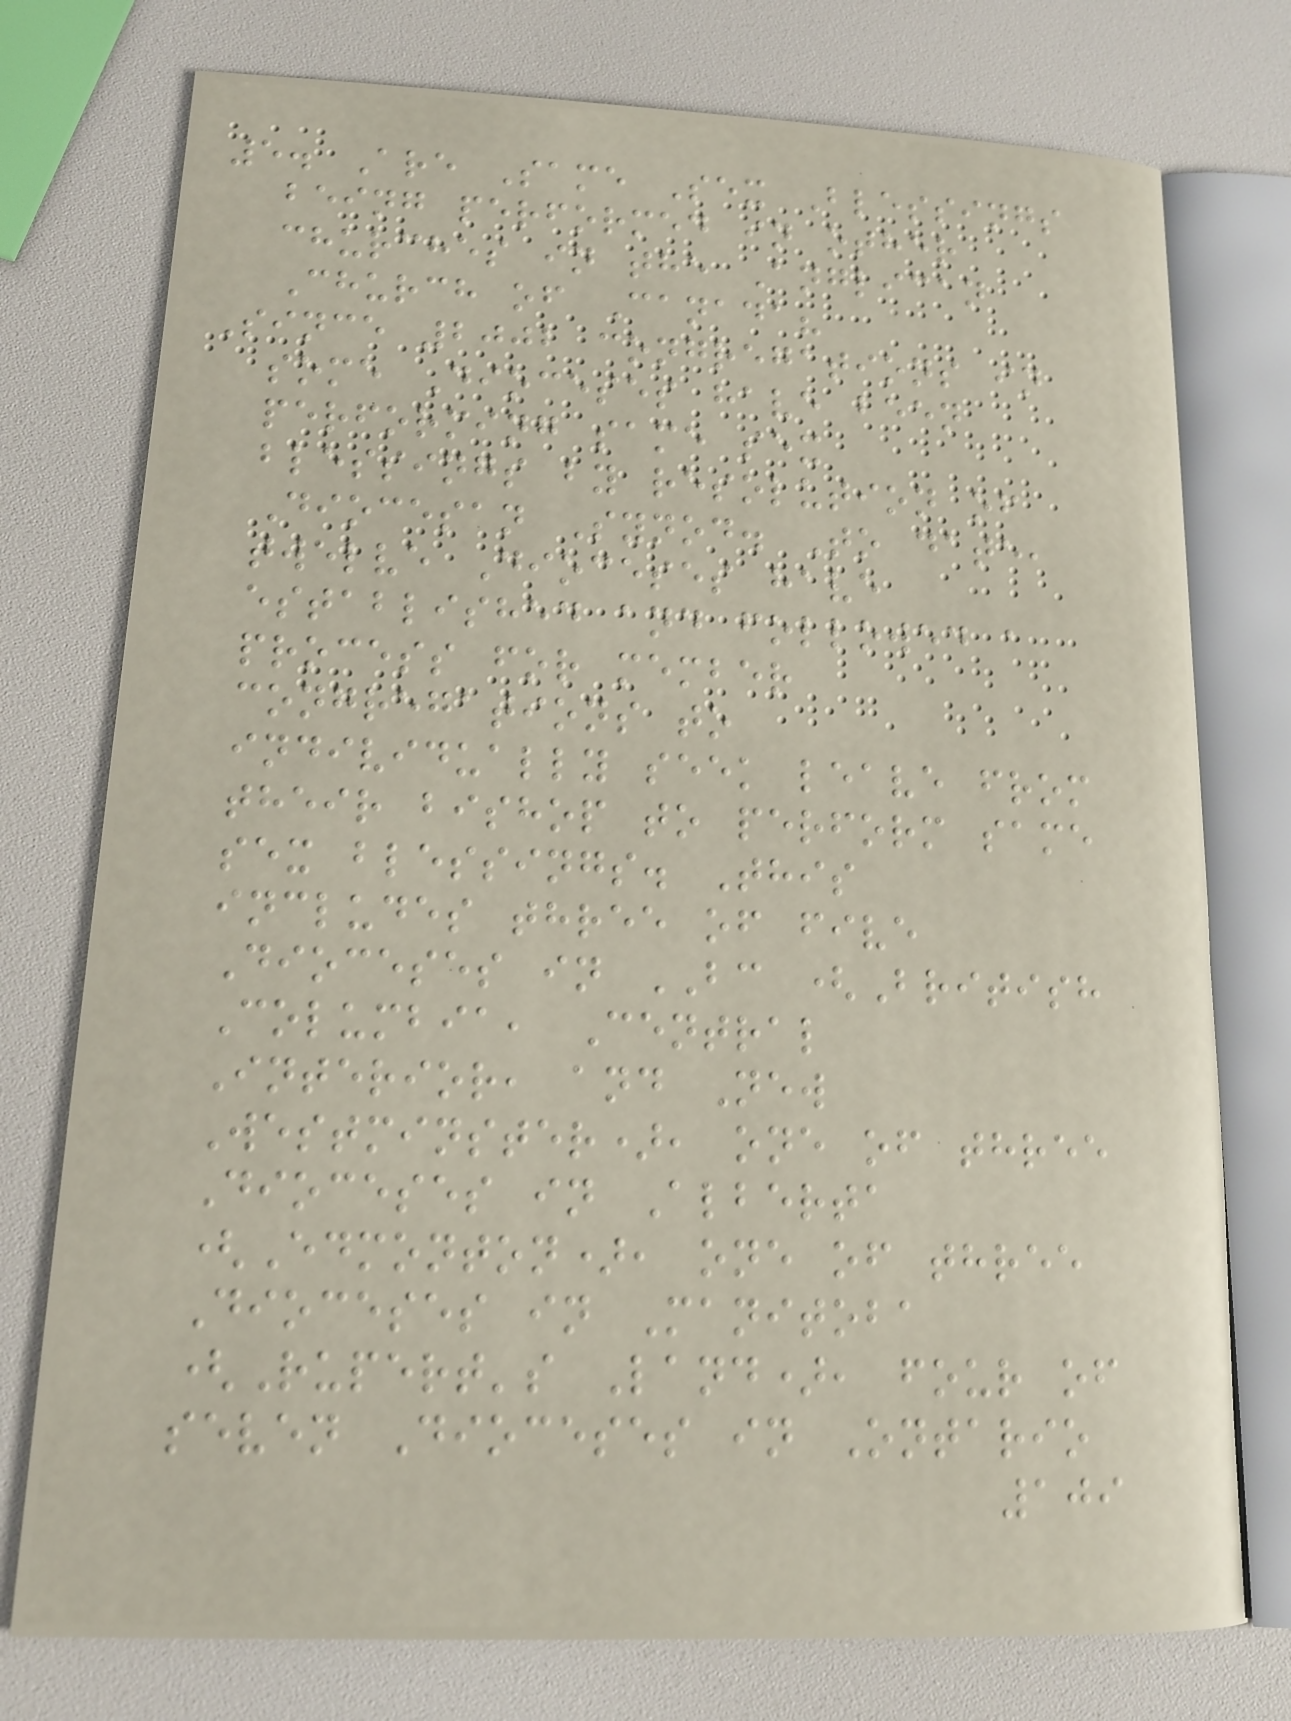5. Are Same Sex Blessings
being performed in other
churches in the Anglican
Church of Canada?
Since 2002 congregations in
some Dioceses have been
performing same sex
blessings by resolution of
Diocesan Synod. To date,
twelve Dioceses have
established and followed a
process for member
congregations to
individually seek leave from
their bishop to perform same
sex blessings. This
includes three of five
Dioceses in BC (British
Columbia, Central
Interior, and New
Westminster), one of three
Dioceses in Alberta
(Edmonton), one of three
Dioceses in Manitoba
(Rupert's Land), four of
seven Dioceses in Ontario
109
